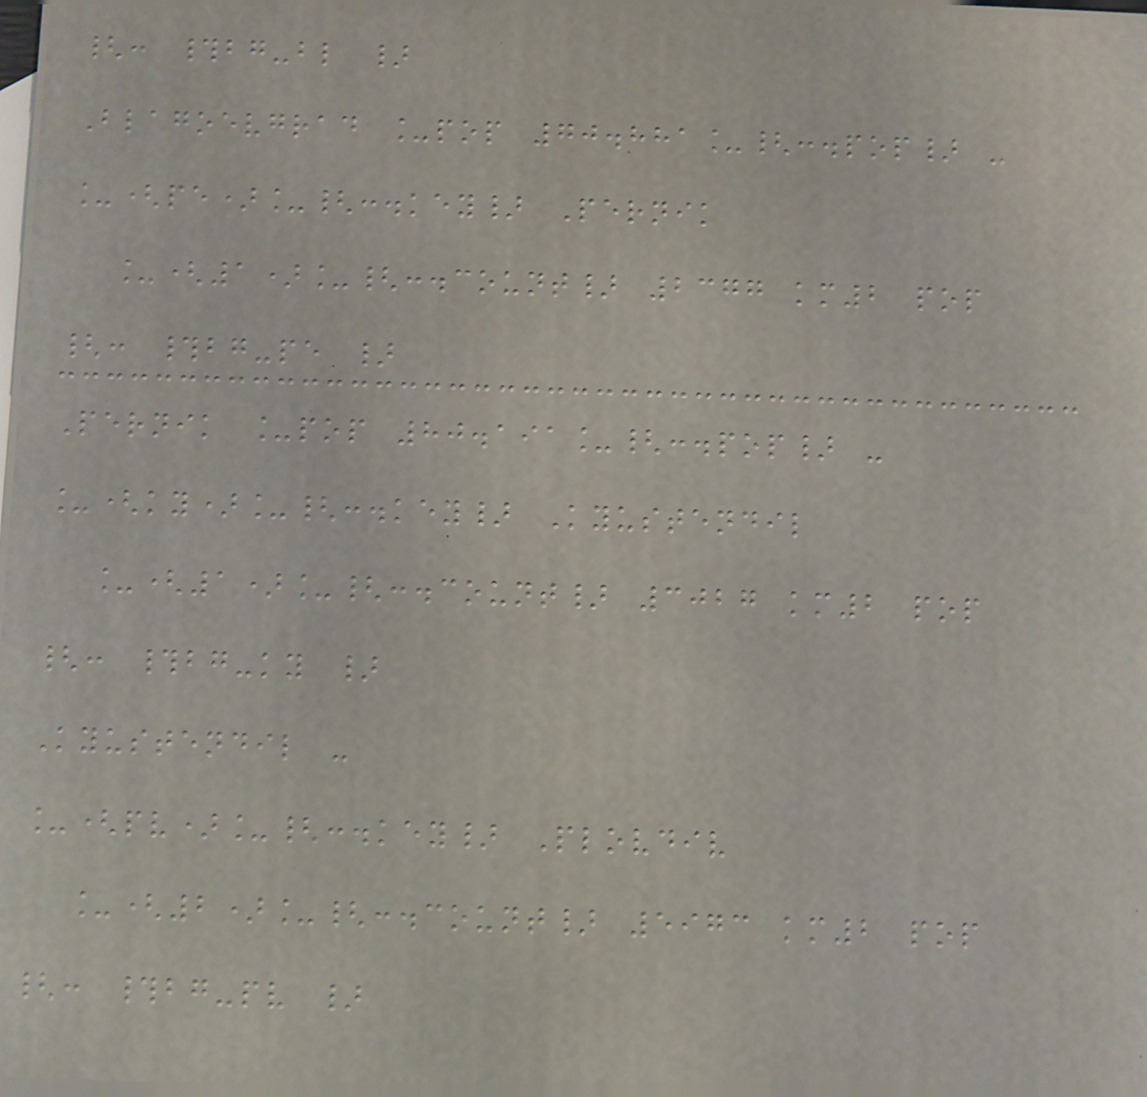{: #bg-bl }
Blagoevgrad _pop 70.881_{:.pop} -
_(pe)_{:.key} Pernik
_(1)_{:.count} 2377 km2 pop
{: #bg-pe }
Pernik _pop 80.191_{:.pop} -
_(ky)_{:.key} Kyustendil
_(1)_{:.count} 3027 km2 pop
{: #bg-ky }
Kyustendil -
_(pv)_{:.key} Plovdiv
_(2)_{:.count} 5973 km2 pop
{: #bg-pv }
